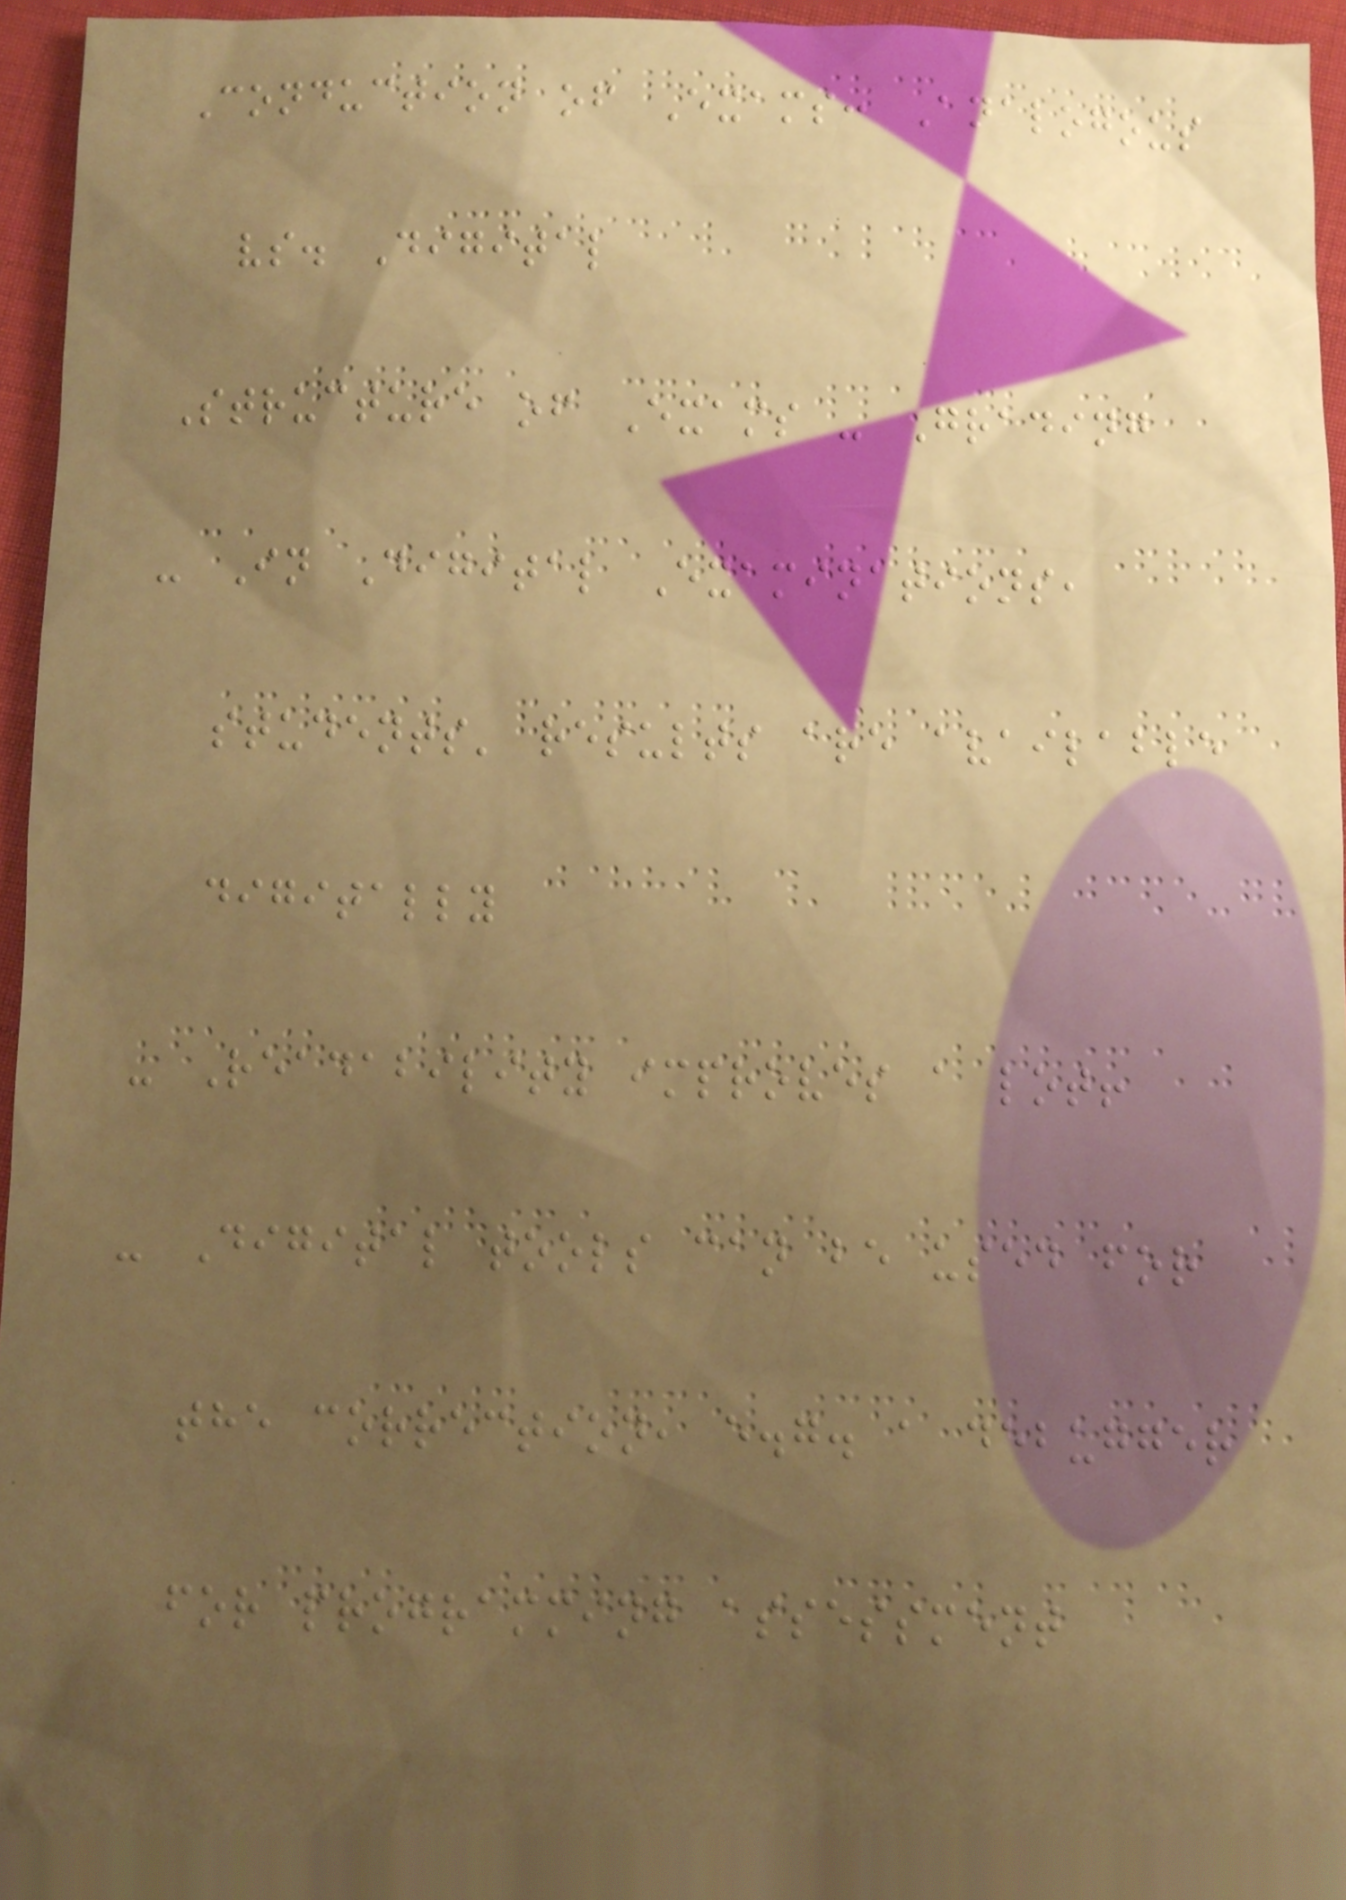Conduction of Exams: Analogous
vs. Digital
Structure of Exams - Grading
- In Digital Examinations,
students' results are available
digitally
- Readability improves a lot!
- Digital tools can be used for
the correction, e.g. a debugger
for programming assessment
